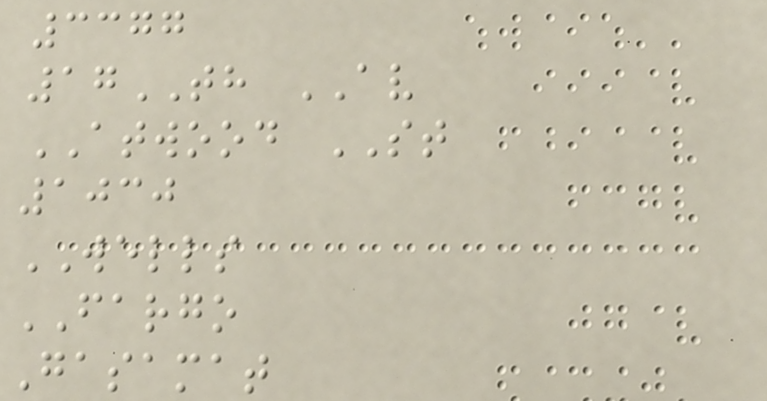3377
17TH AV
ATWOOD ST
1030
WELLS
FARGO
Gasamat
